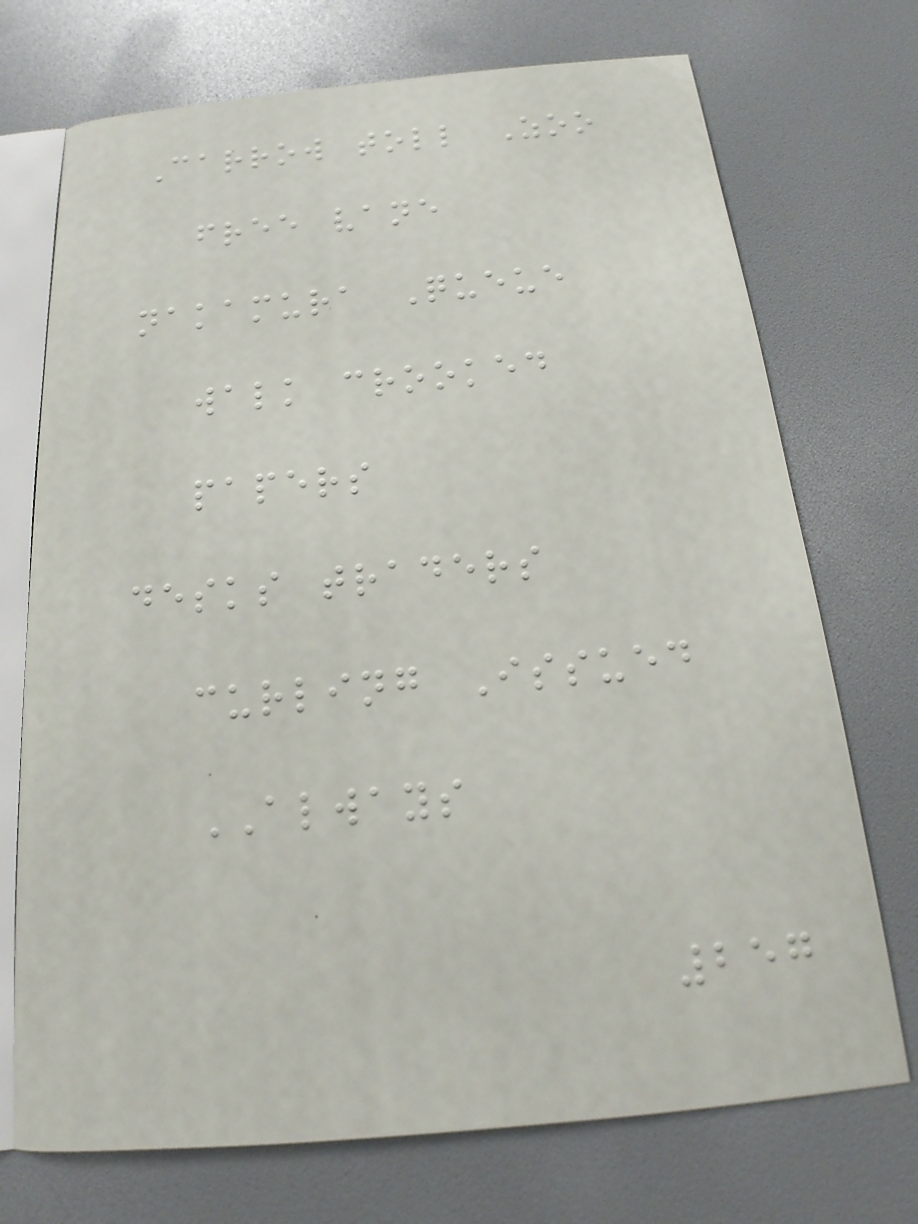Carrow toll Zoo
free vane
nakamura Queue
walk crooked
papers
desks traders
curling Issued
ALWAYS
257
